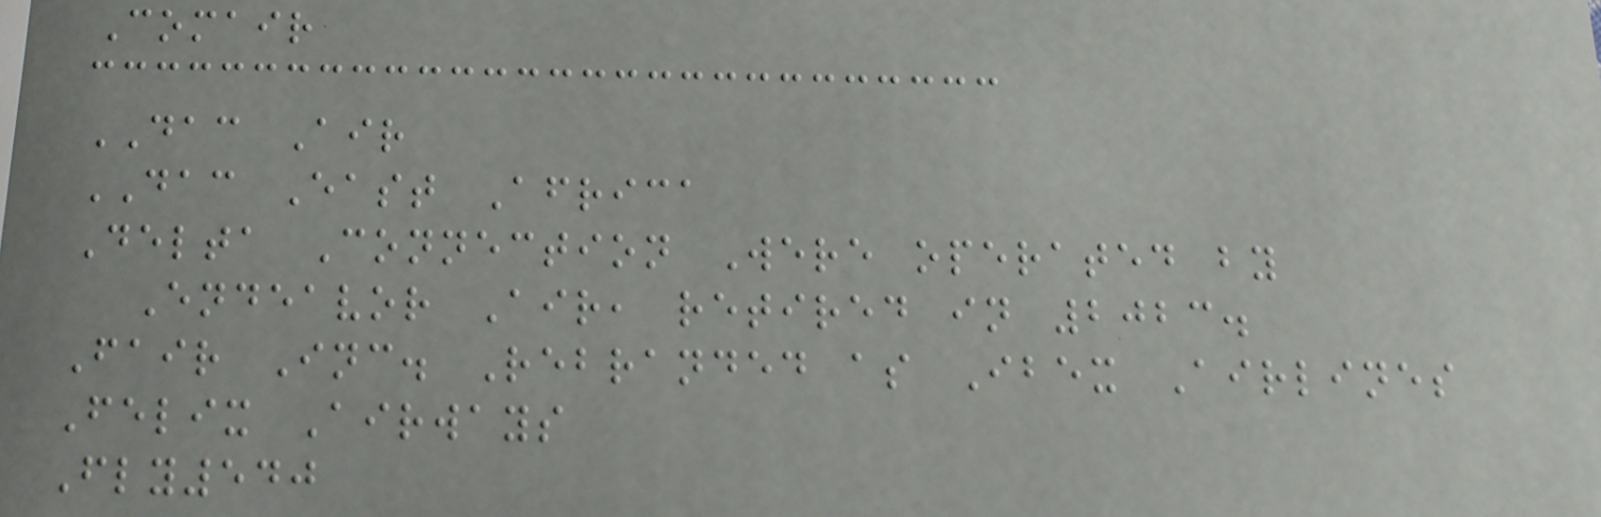Comair
DAC Air
DAC East Africa
Delta Connection Were operated by
Endeavor Air, retired in 2023.
Fair Inc. Rebranded as Ibex Airlines
Felix Airways
Fly540
